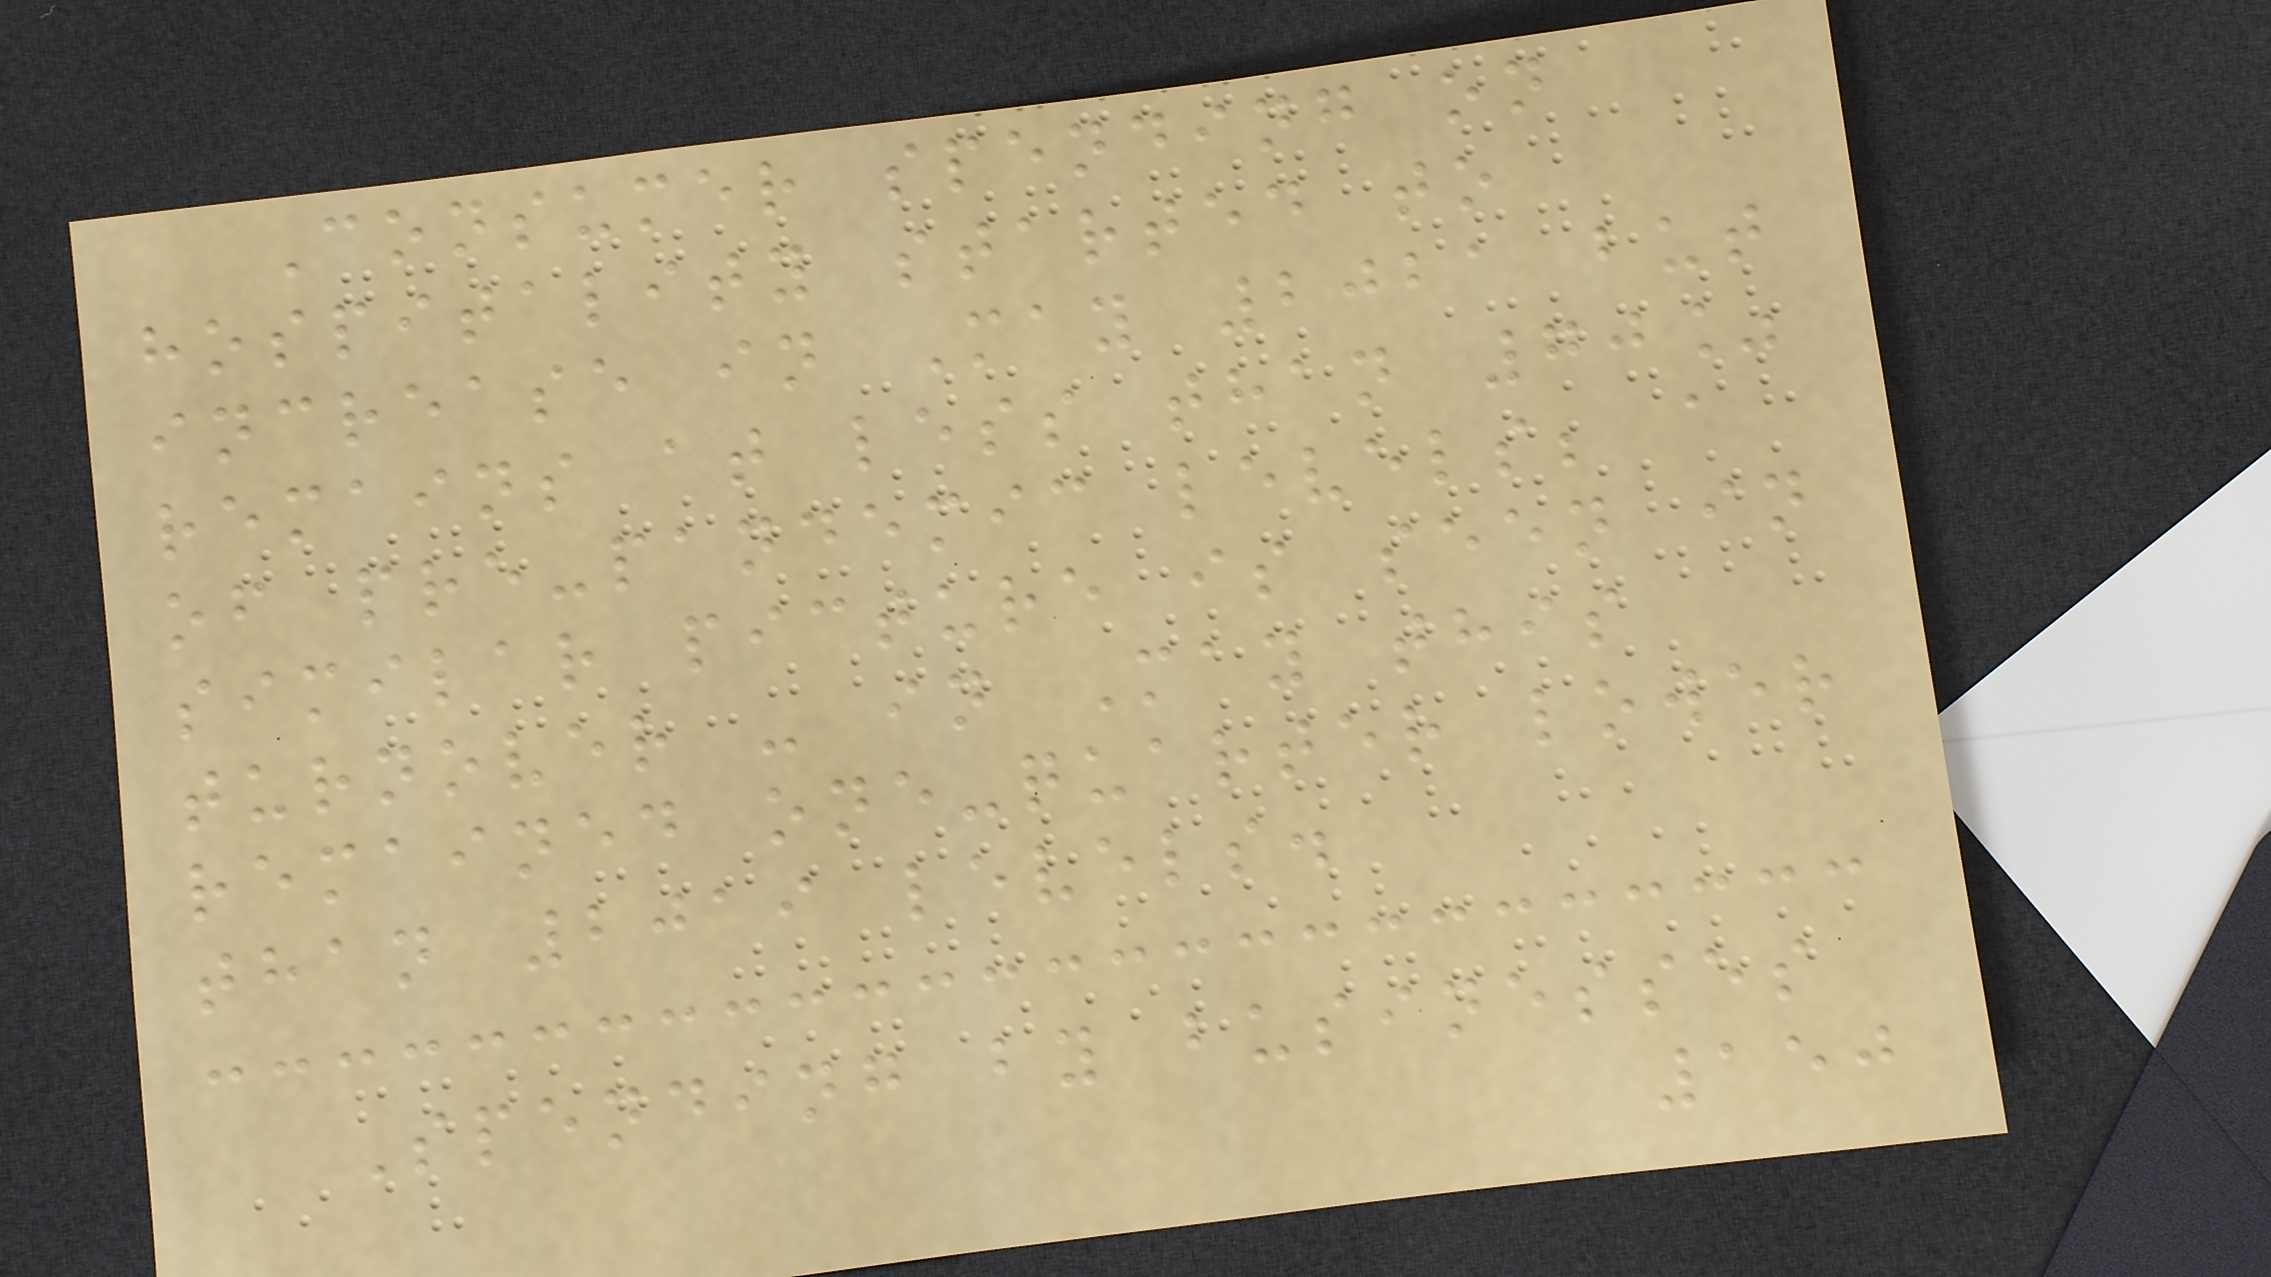Consumer spending on
hospitality started to
increase in May 2021 but
remains at less than 70%
of pre-pandemic levels; a
similar picture is seen in
turnover - in May this
remained one-quarter lower
than 2019 levels.
Spending by businesses
150
